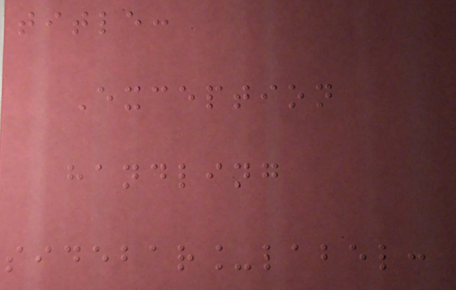title:
Exception
handling
sidebar_label:
